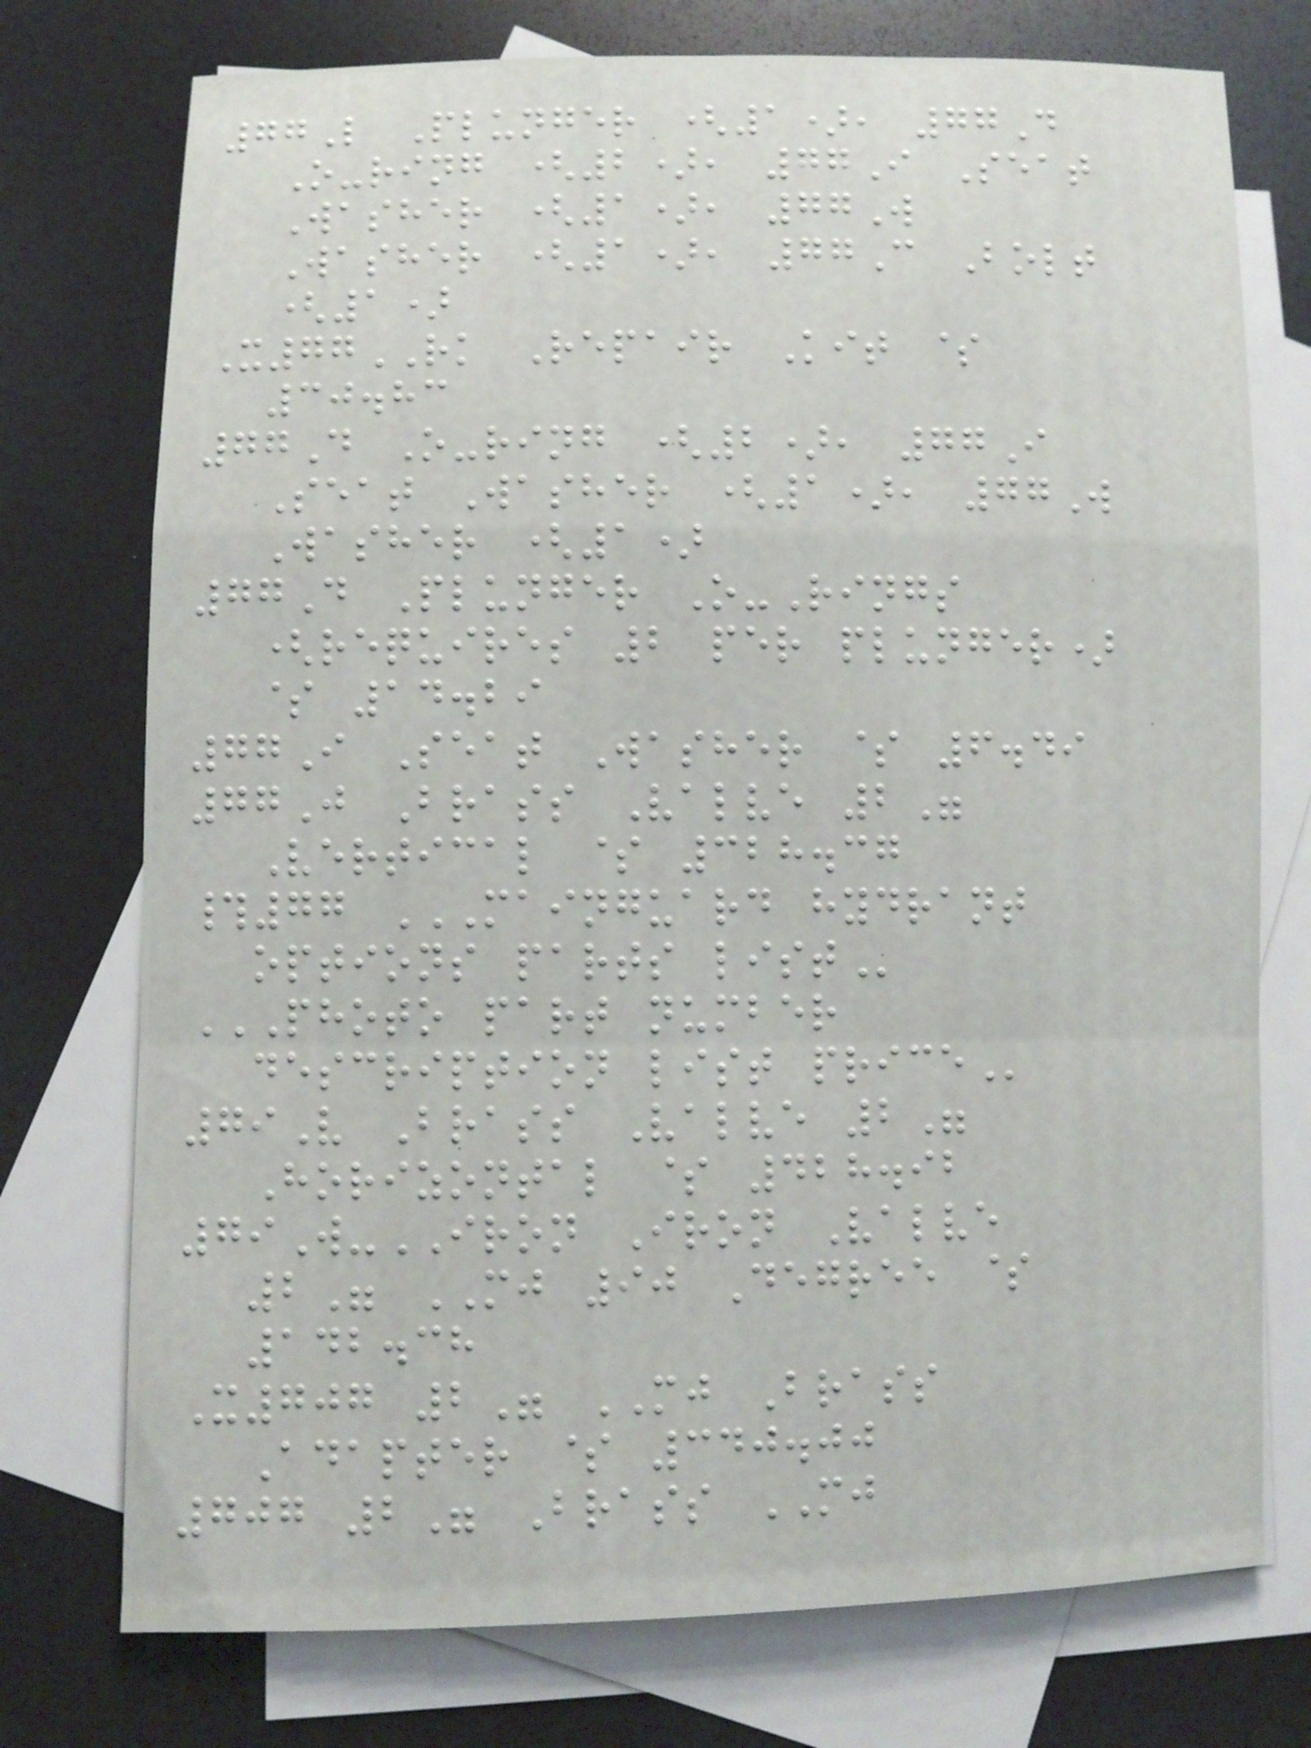77L Plunger (1), 77D
O-ring (2), 77I Seat
Washer (1), 77W
Washer (1), 77C Bolt
(1)
X77RK Repair Kit $
30.83
77D O-ring (2), 77I
Seat Washer (1), 77W
Washer (1)
77D Plunger O-Rings
(requires 2 per plunger)
$ 14.29
77I Seat Washer $ 6.49
77J Brass Valve 2"
Vertical $ 328.37
#77 MAINGUARD HYDRANT
OPTIONS PARTS LIST
PHOTO PART NUMBER
DESCRIPTION LIST PRICE
79V Brass Valve 2"
Horizontal $ 428.92
79W-IRON Iron Valve
2" MJ 90 Degree $
142.38
X707 2" MJ Brass
Adapter $ 340.00
707 2" Brass MJ
